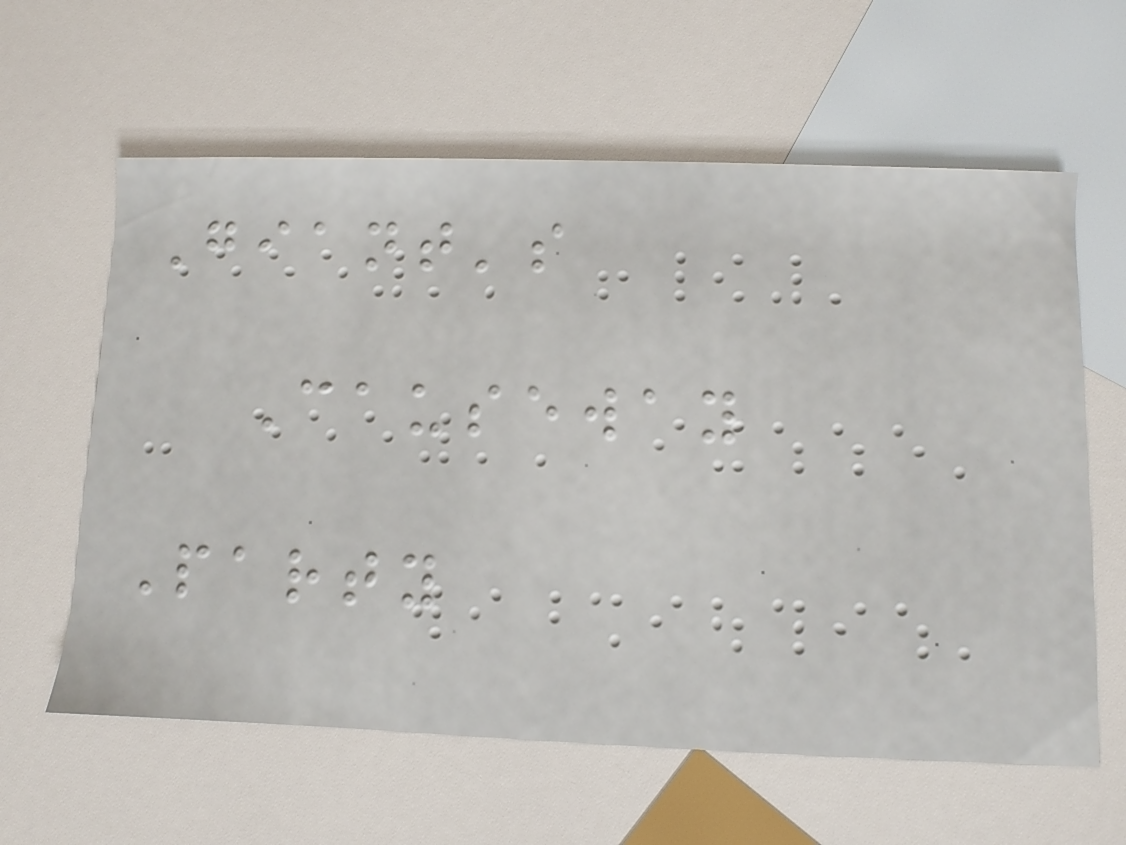Giant's
Causeway
Party
